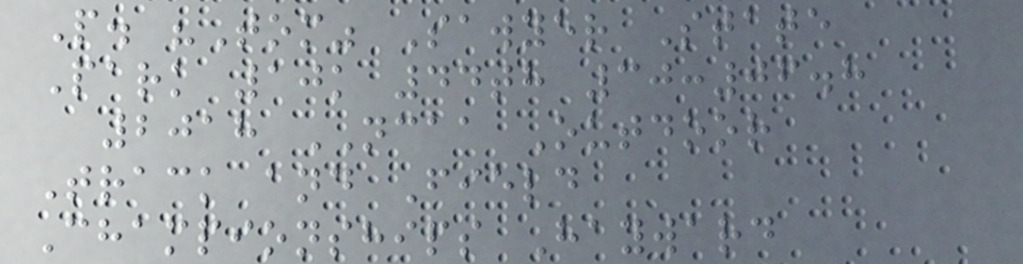P. "Tom" Sawyer State
Park 10k 44th 30:06.8
2018 NCAA Outdoor
Track and Field
Championships Hayward
